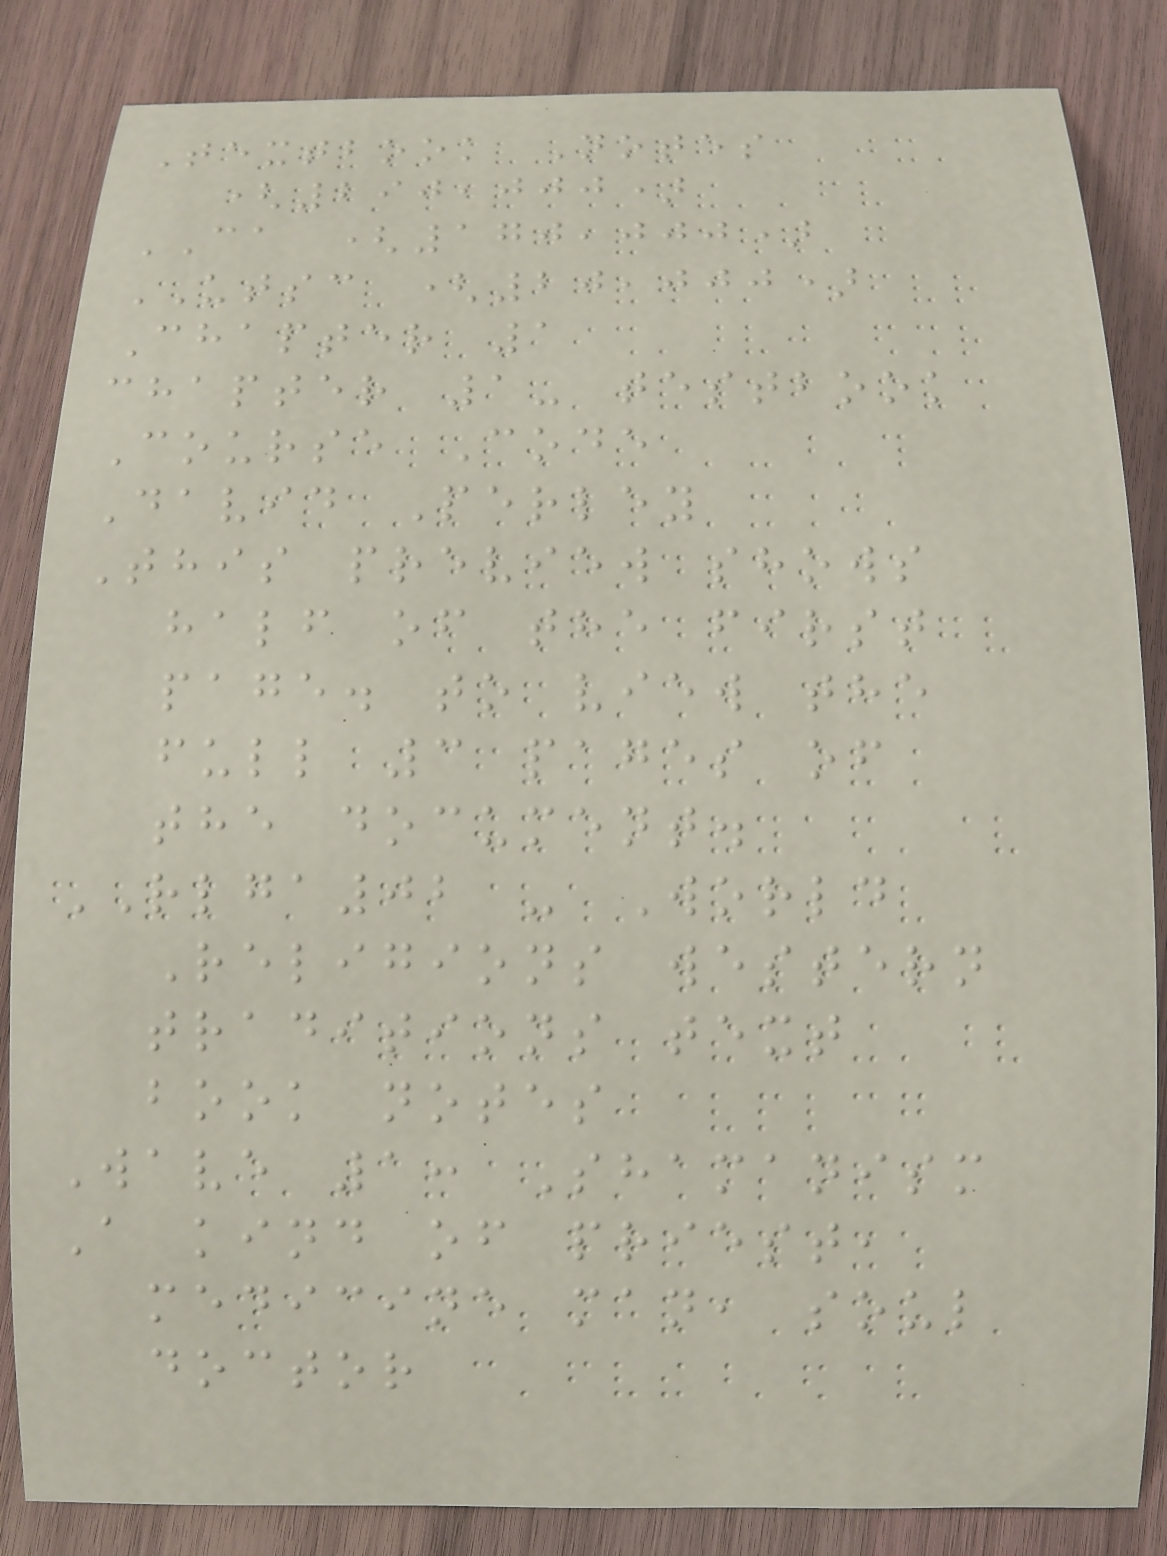Textbook Notes
(290,000)
CA (170,000)
UTSC (20,000)
Chapter 1
chapter 1- testbook
Course Code
David Perley
This preview shows
half of the first
page. to view the
full 3 pages of
the document.
RLGA02 - World
Religions western
traditions text
book notes
Wave 1: Shamanism
A kind of priest,
medicine man, soul
doctor
